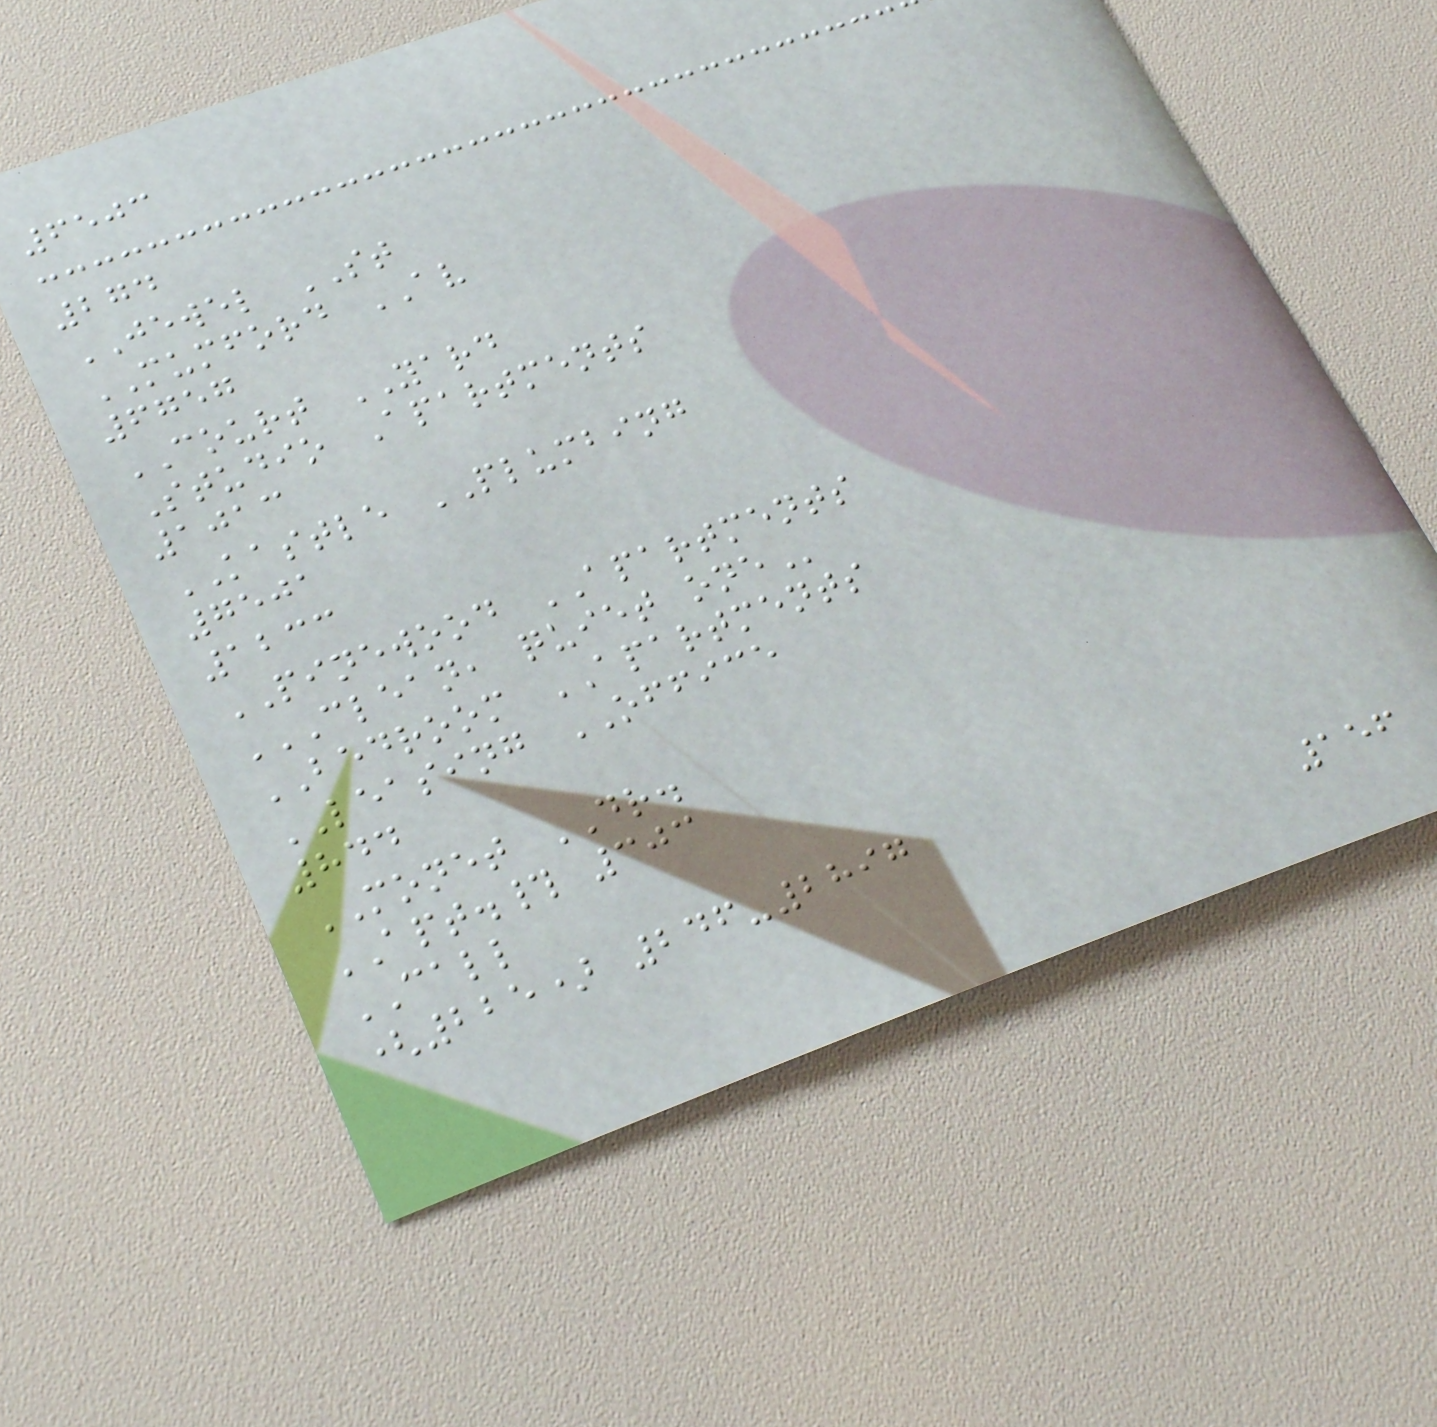6503
274
JEWEL ST
MUMFORD AV
6757
COURT YARD
Studio Apartments
1013
KASTLE PLUMBING
7501
1233
PINEWOOD APARTMENTS
CLEAN, QUIET ONE
BEDROOM APARTMENTS
LEASING OFFICE
844
MONET DR.
APT.# 303
CALL
(225) 246-2897
156
